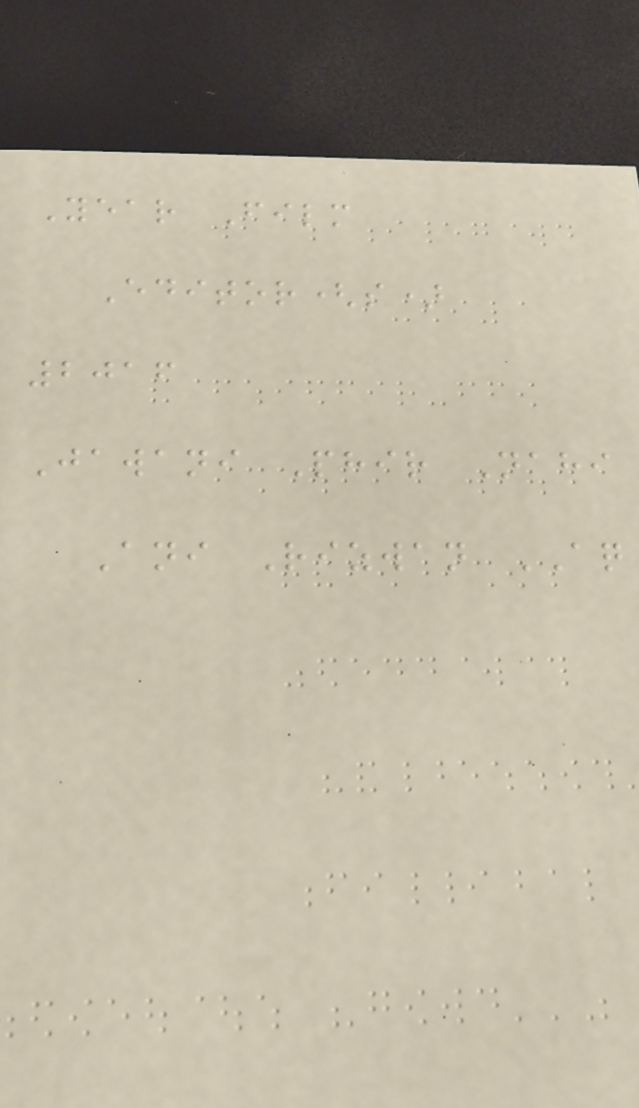Year Film
Editor(s)
2016
Jawani Phir Nahi
Ani Rizwan AQ
